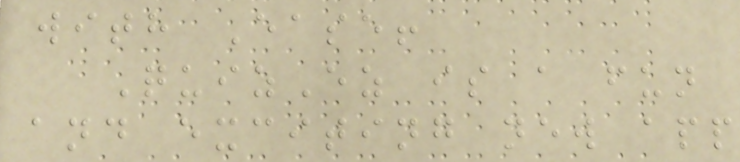with Ease!
QuizEz is a fun
and exciting new app
